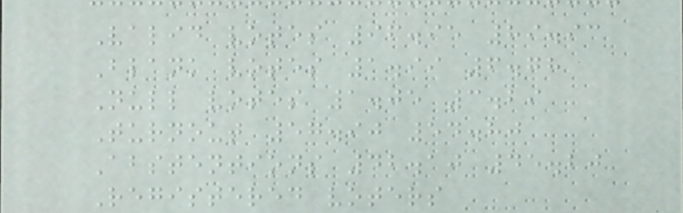Valid votes 96.95 89.93
Blank votes 1.99 6.78
Null votes 1.05 3.29
Turnout 57.90 54.80
Abstentions 42.10 45.20
Registered voters
